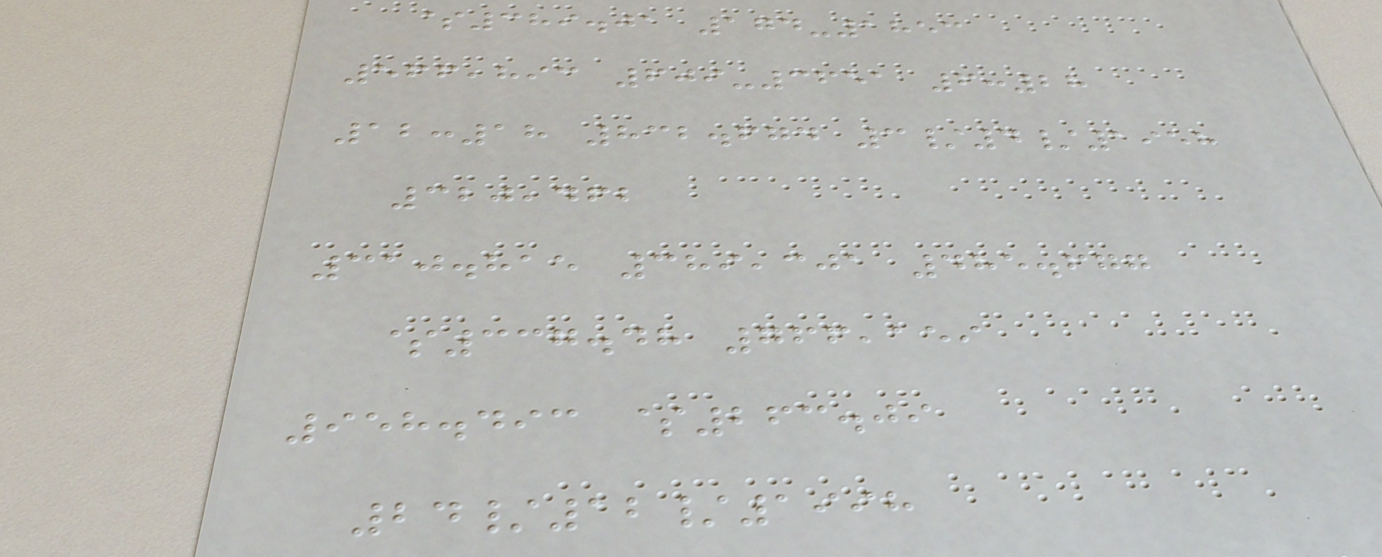$389.01 174-1853
566,893 609-3651 6:28
12:18 832.674 3/4/1958
320,462
310.815 389,301 485.677
$337.48 766,159
958.493 $263.09
24/12/1998
